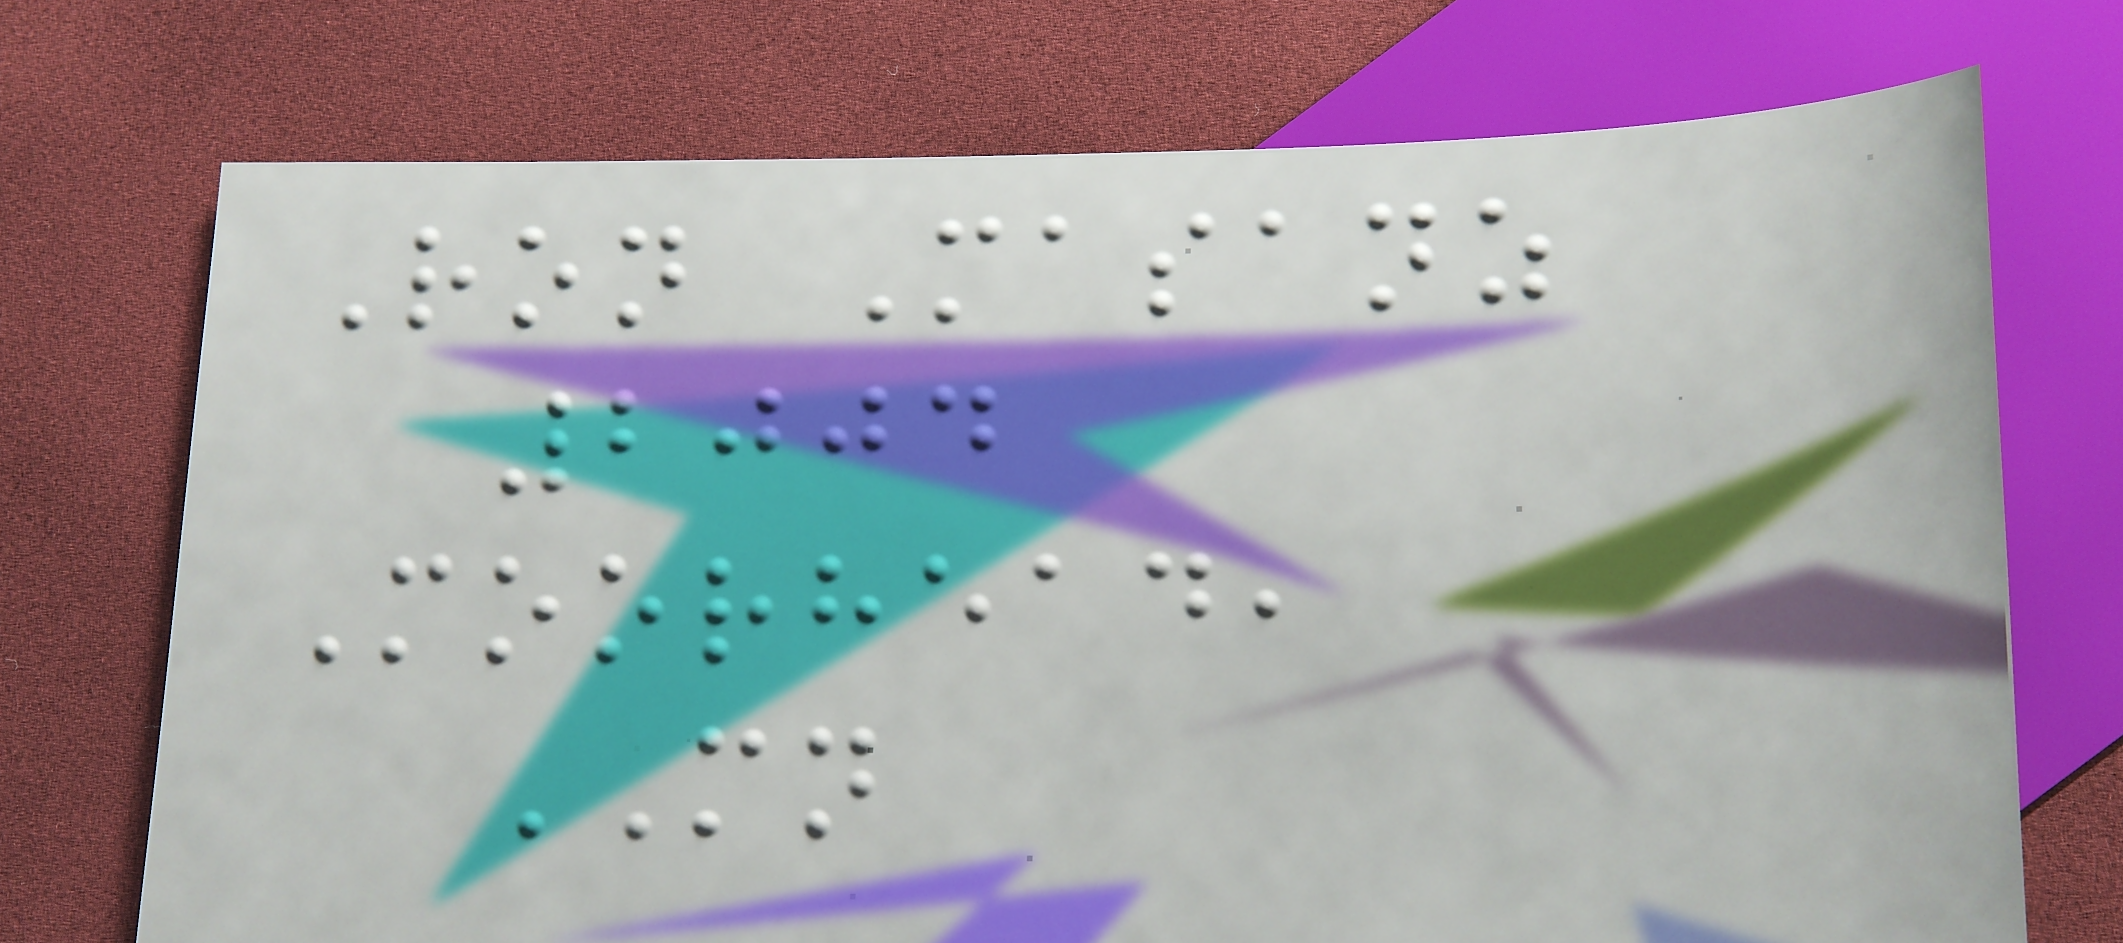Ron Masanz
2004
Moorhead,
MN
